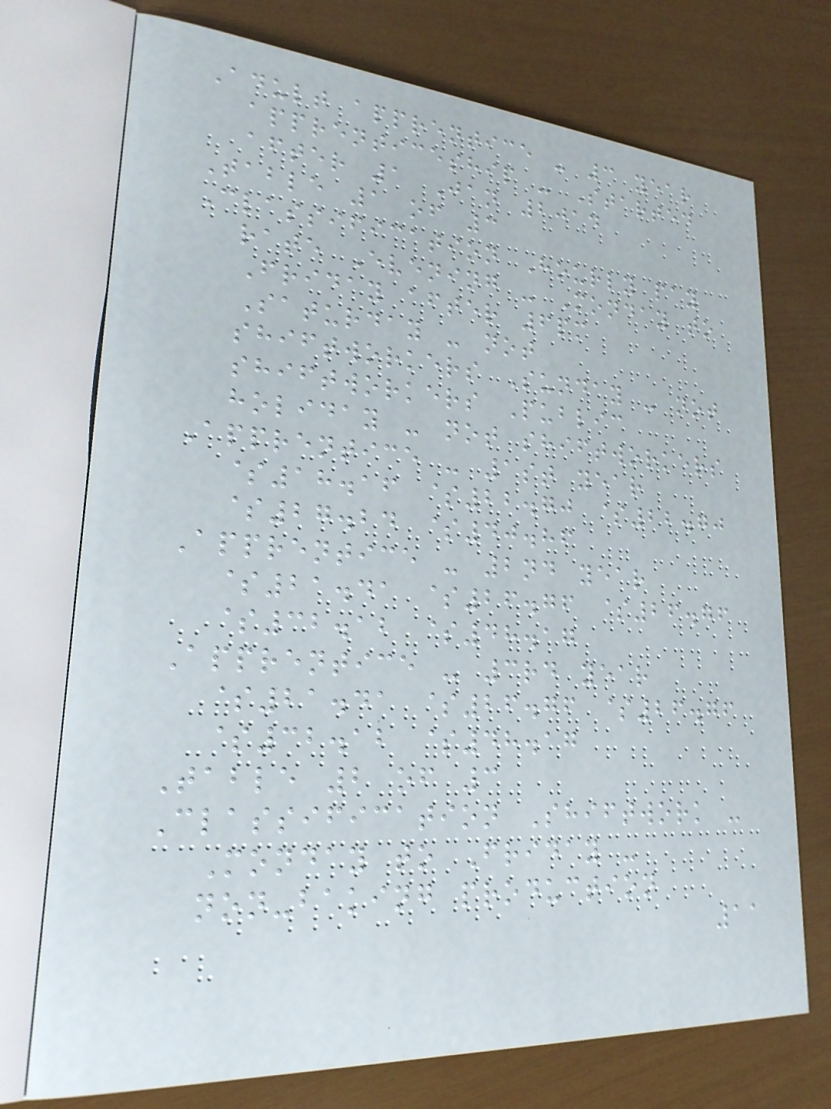Adult apprentice - 3 year
apprenticeship - Started
after 1 Jan 2014
Table 1 of 3
Classification Hourly pay
rate Evening - Monday to
Friday after 6pm
Saturday - not
shiftworkers Sunday - not
shiftworkers Public
holiday - not shiftworkers
Apprentice - 1st year
$18.16 $22.70 $22.70
$27.24 $40.86
Apprentice - 2nd year
$21.41 $26.76 $26.76
$32.12 $48.17
Apprentice - 3rd year
$21.41 $26.76 $26.76
$32.12 $48.17
Table 2 of 3
Classification Shiftwork -
Monday to Friday -
non-baking production
11
